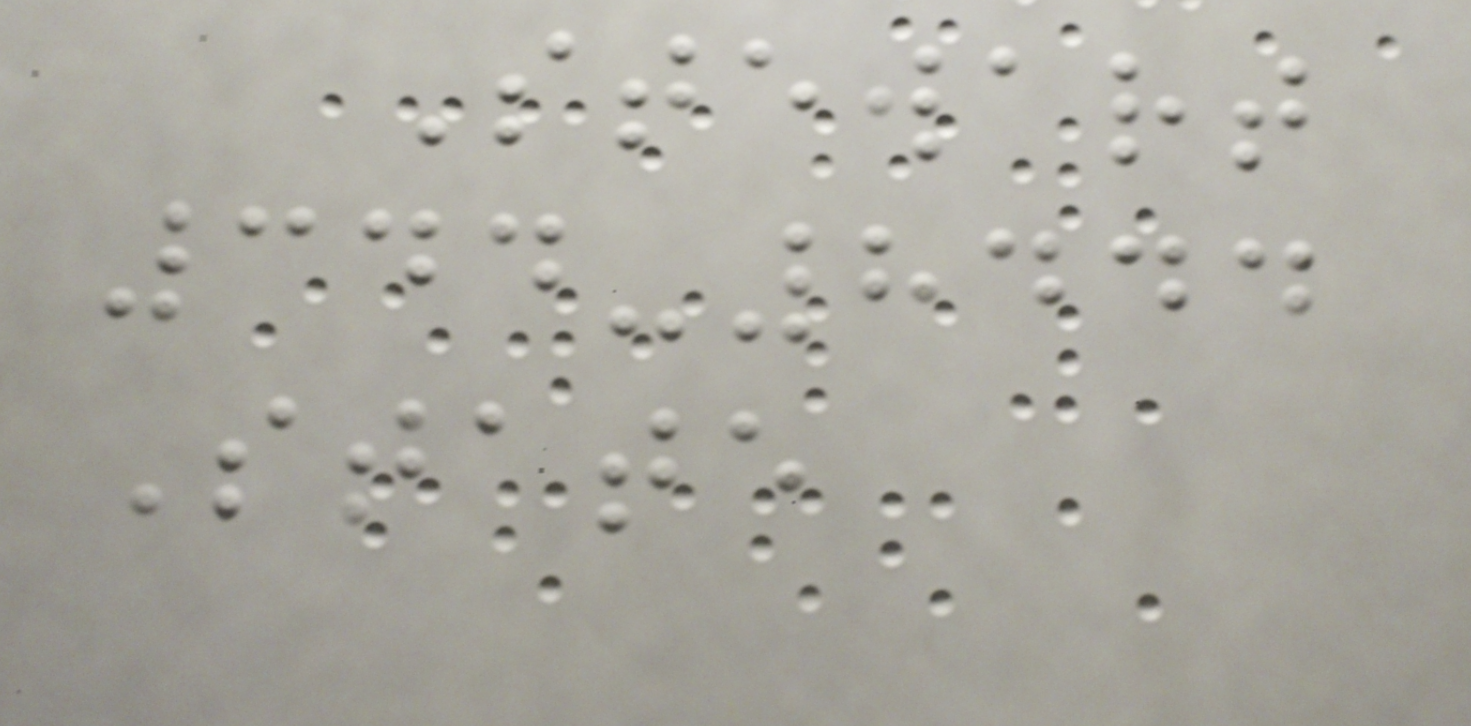Stewart
344-8444
State
